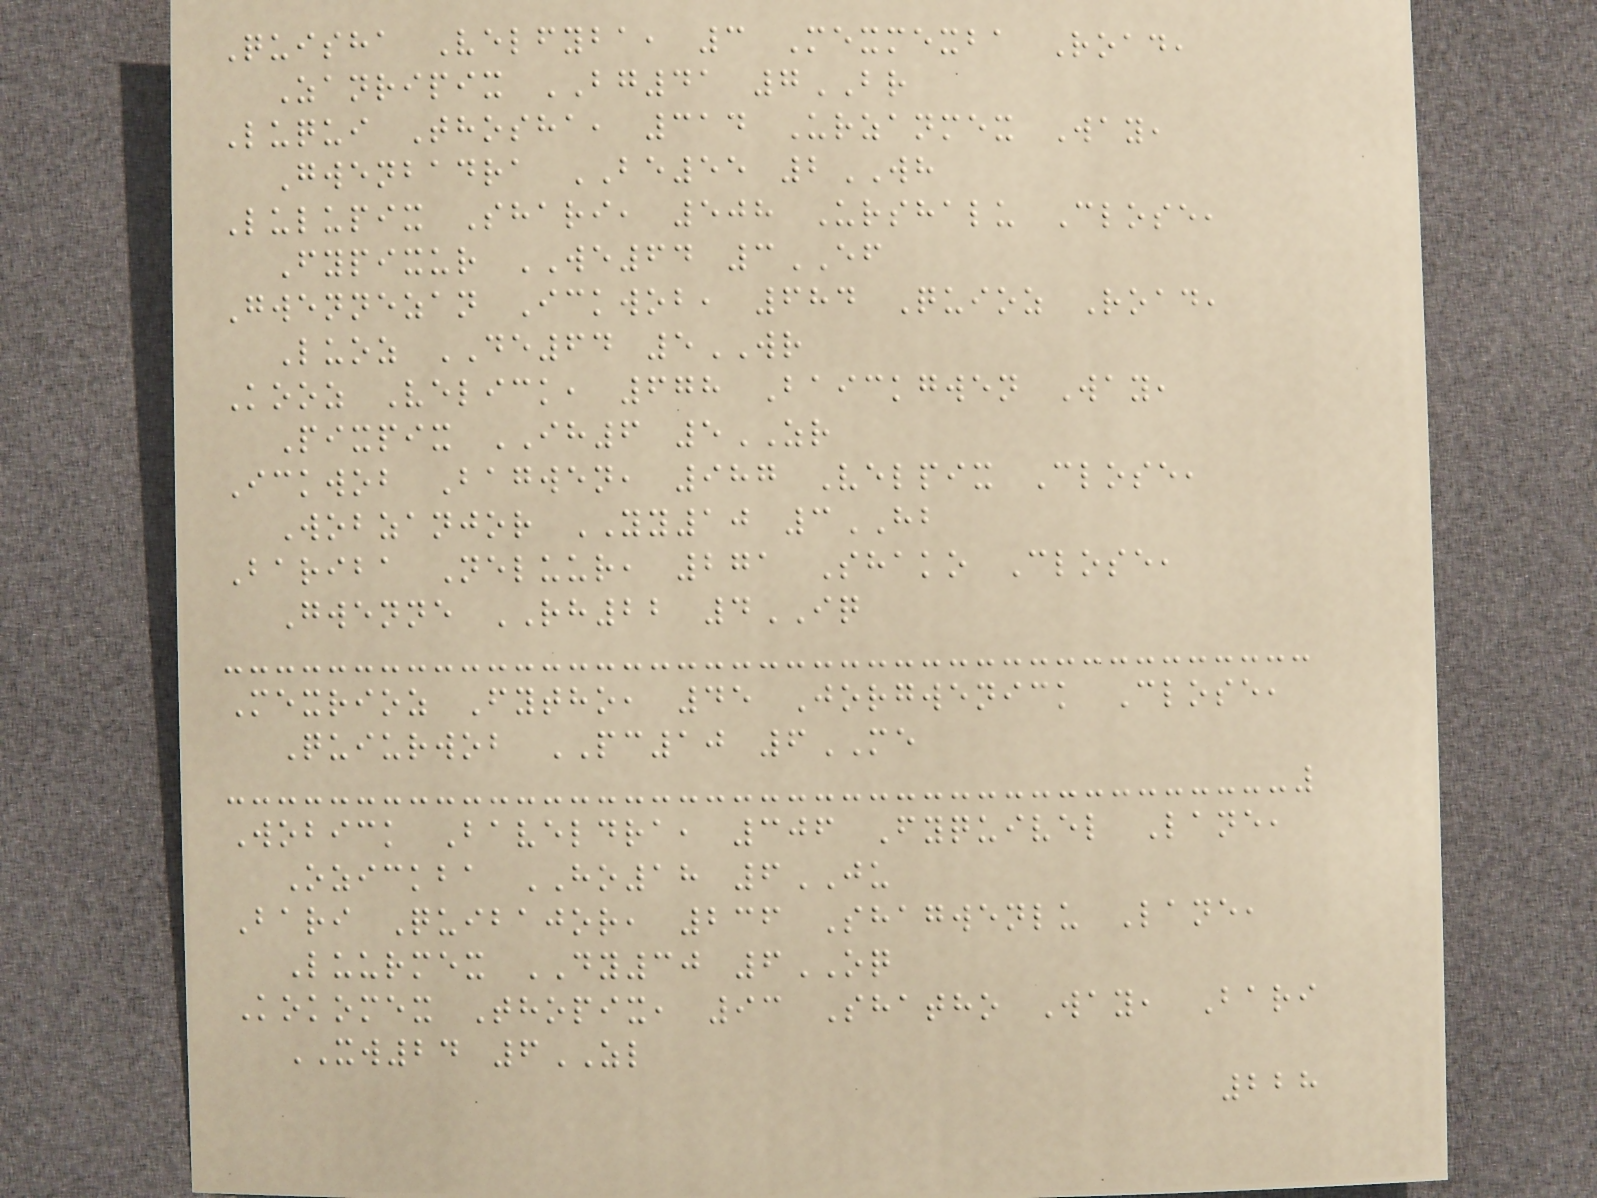Quisha Velfyba, 3 Mexmexba Road,
Zanripix BG41 7BR
Luqui Thosha, 314 Urzanmex Way,
Gwenbadra BE55 2WH
Lulupix Shari, 508 Urshalu Close,
Fypixur WE64 3EF
Gwennezan Ickwob, 684 Quioz Road,
Luoz DE64 5WR
Kooz Velick, 678 Baickgwen Way,
Pixpix IH6 5ZR
Ickwob Bagwen, 987 Velpix Close,
Wobzanjor YY10 3HB
Bariba Neluur, 271 Shako Close,
Gwenne RH22 4IQ
Mexrioz Fytho, 45 Jorgwenick Close,
Quiurwob PC10 6ME
Wobick Baveldra, 306 Fyquivel Lane,
Ozickba HO18 6JU
Bari Quibajor, 236 Shagwenlu Lane,
Luurmex DY30 6OQ
Kokomex Thopix, 93 Shatho Way, Bari
XW24 6ZL
228
